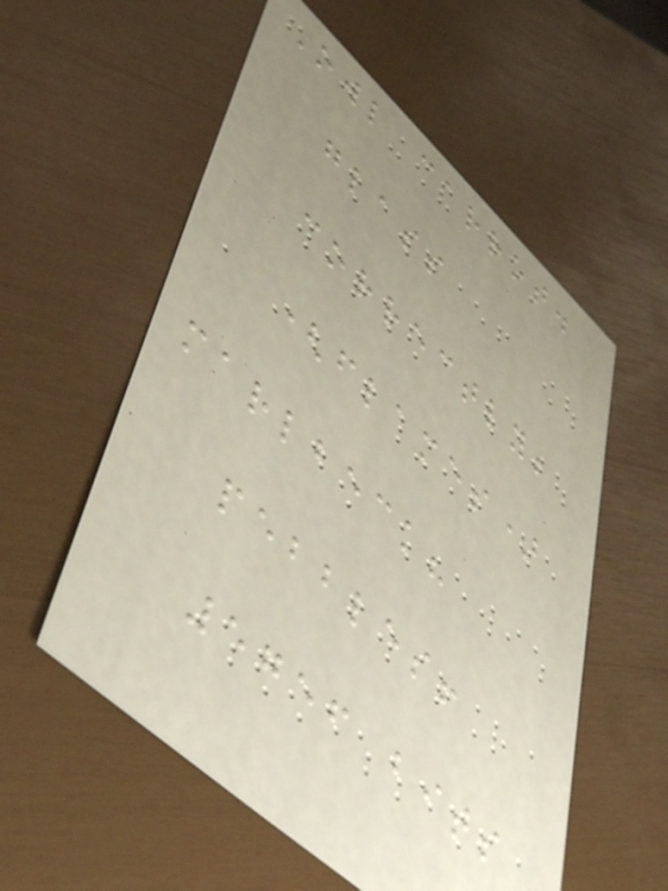Owl carrot.
glass
correctly;
(flames)
marlbeck?
pebbles!
5756 bits
